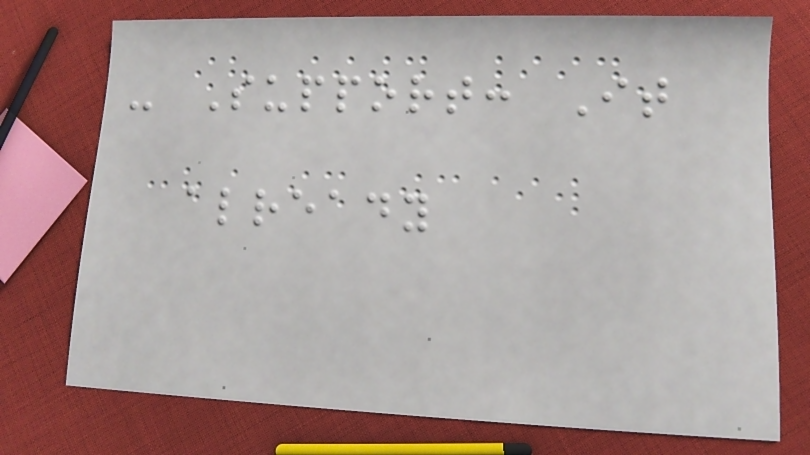- Support: It
already
